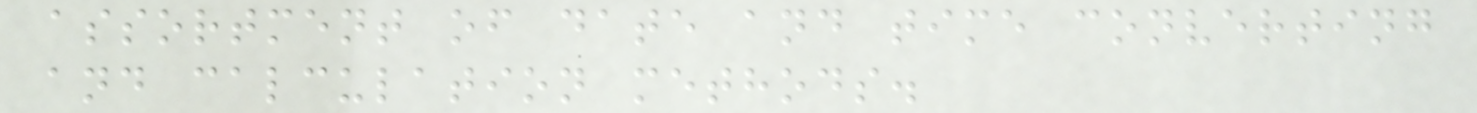assortment of date and time converting
and calculation methods.
